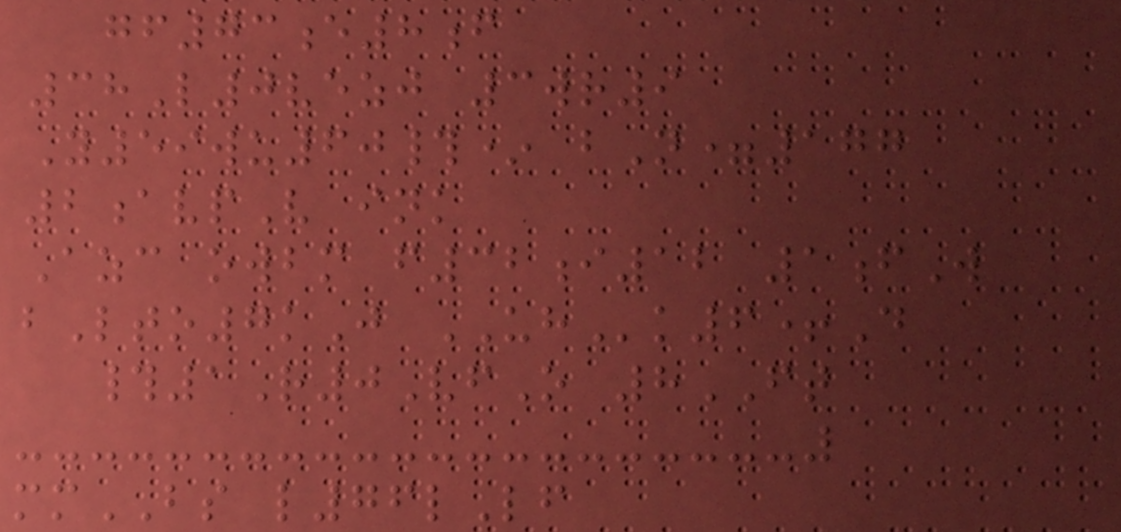gf73e8f
38L0vezj 3wr9
Y59wu60#* bN=177
2avpV ink
Azc owbm f32i12 1fW
bLto7kJ UHk6+D
#1R0VfO 8FT
mmBS l76lLf
